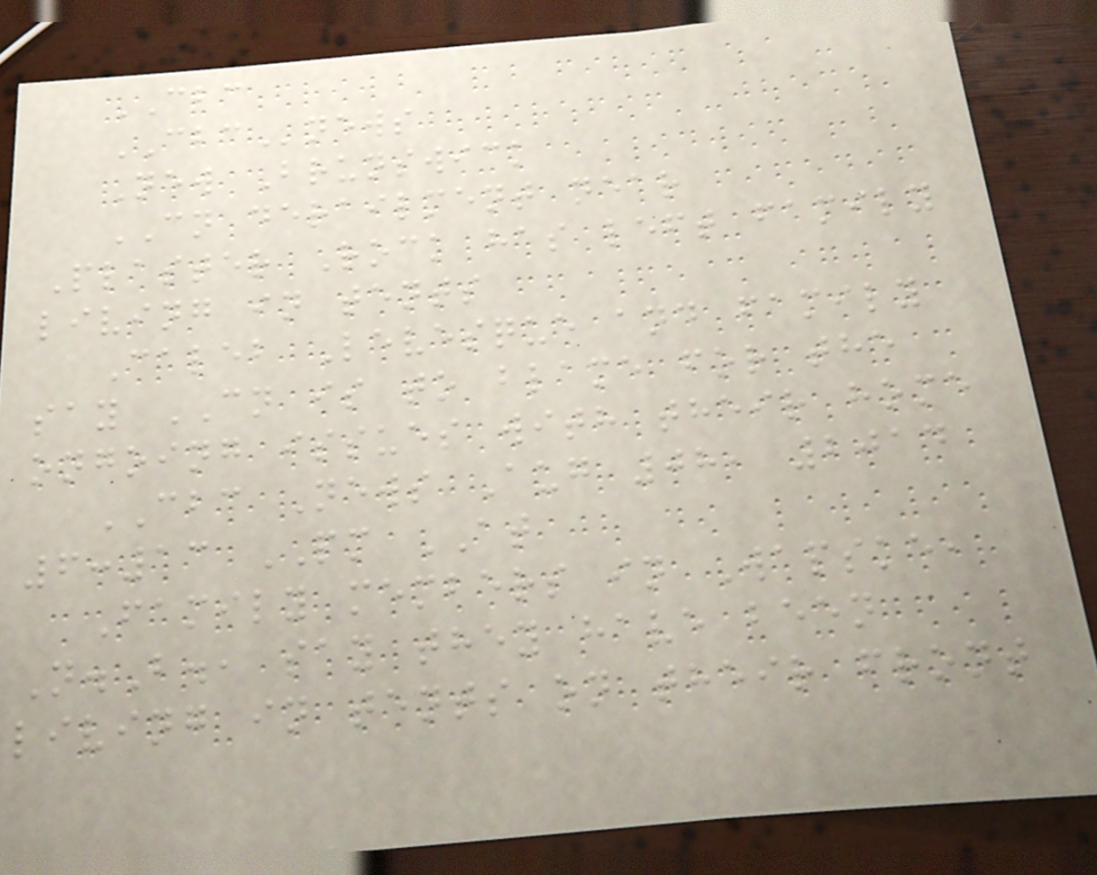CBC
CBCnews
New Brunswick
CN derailment near
Plaster Rock has left family
living in tents
Caleb Levesque and family
say CN is to blame for the
ongoing issues with their home
CBC News Aug 08, 2014
6:13 PM AT
Family members in Wapske,
N.B., say they have been
living in tents on their front
